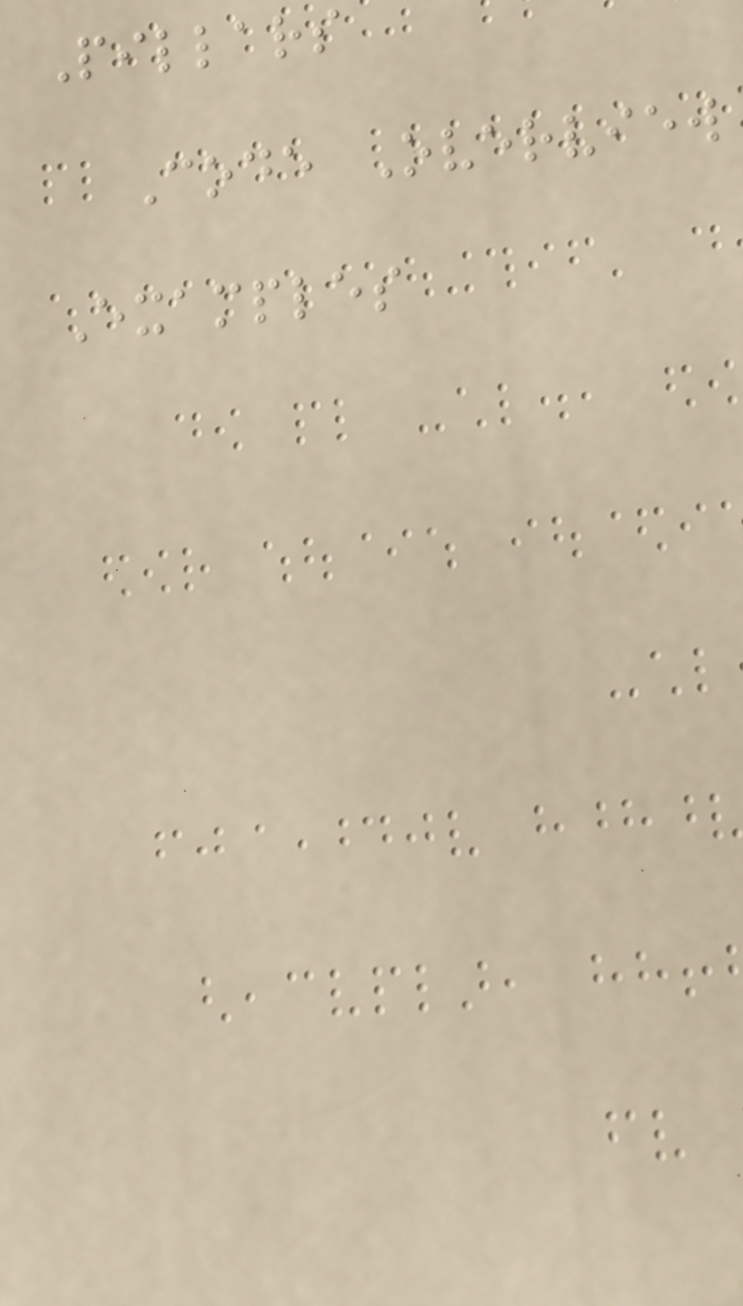Pillars
Code Overview
Examples
